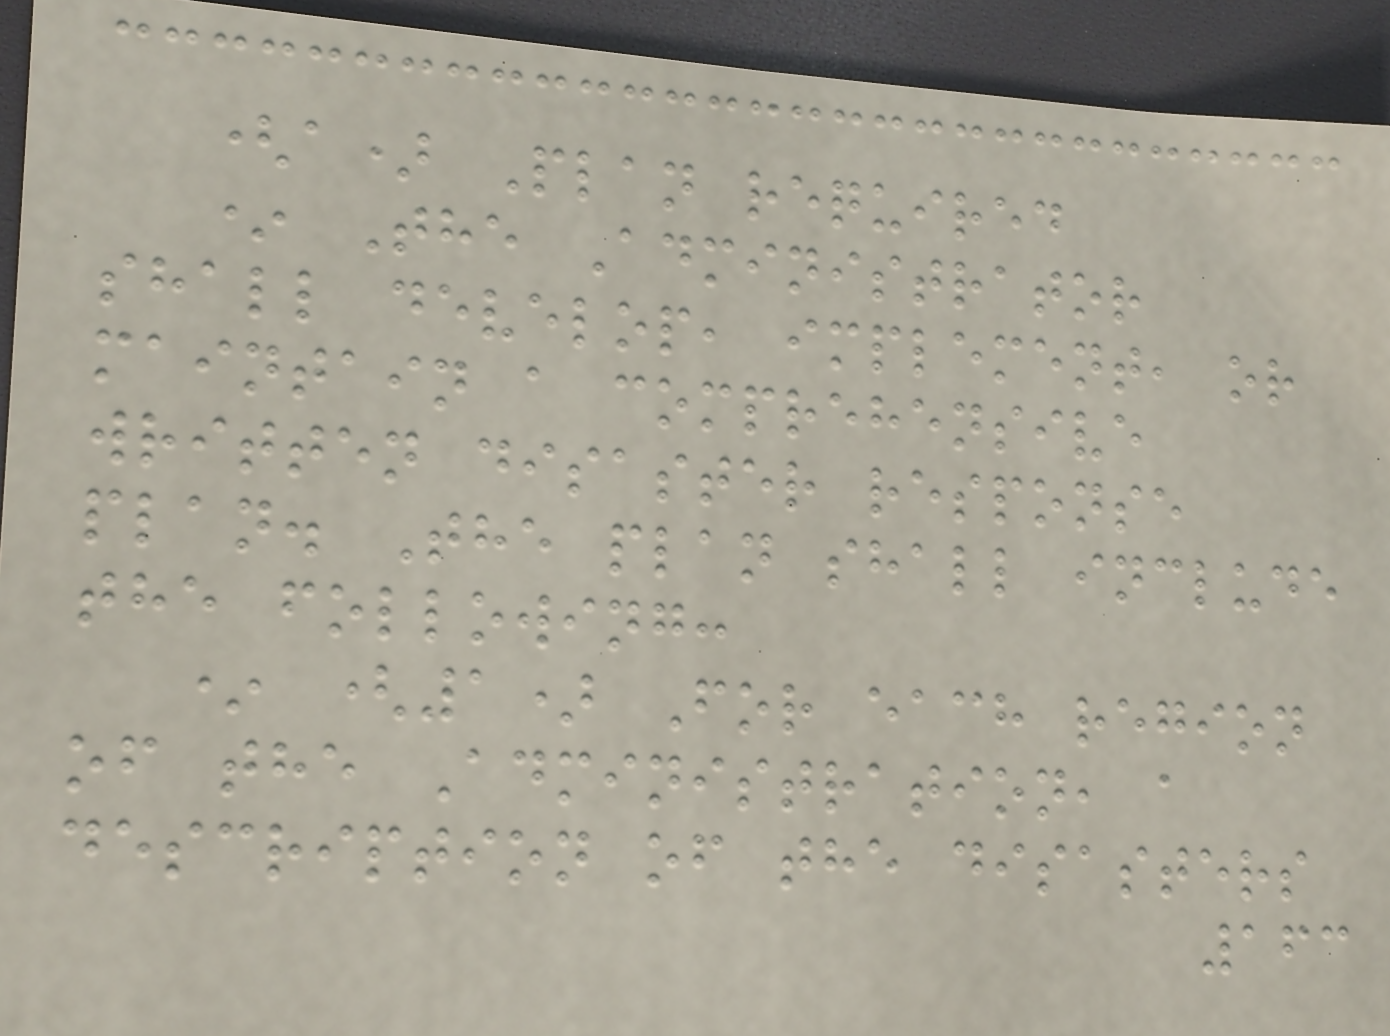(a) Plan required
* The Administrator
shall develop, implement, or
maintain a comprehensive
written disaster response
plan. The plan shall include
the following:
* (1) For each region
of the Administration, a
description of the disasters
163
